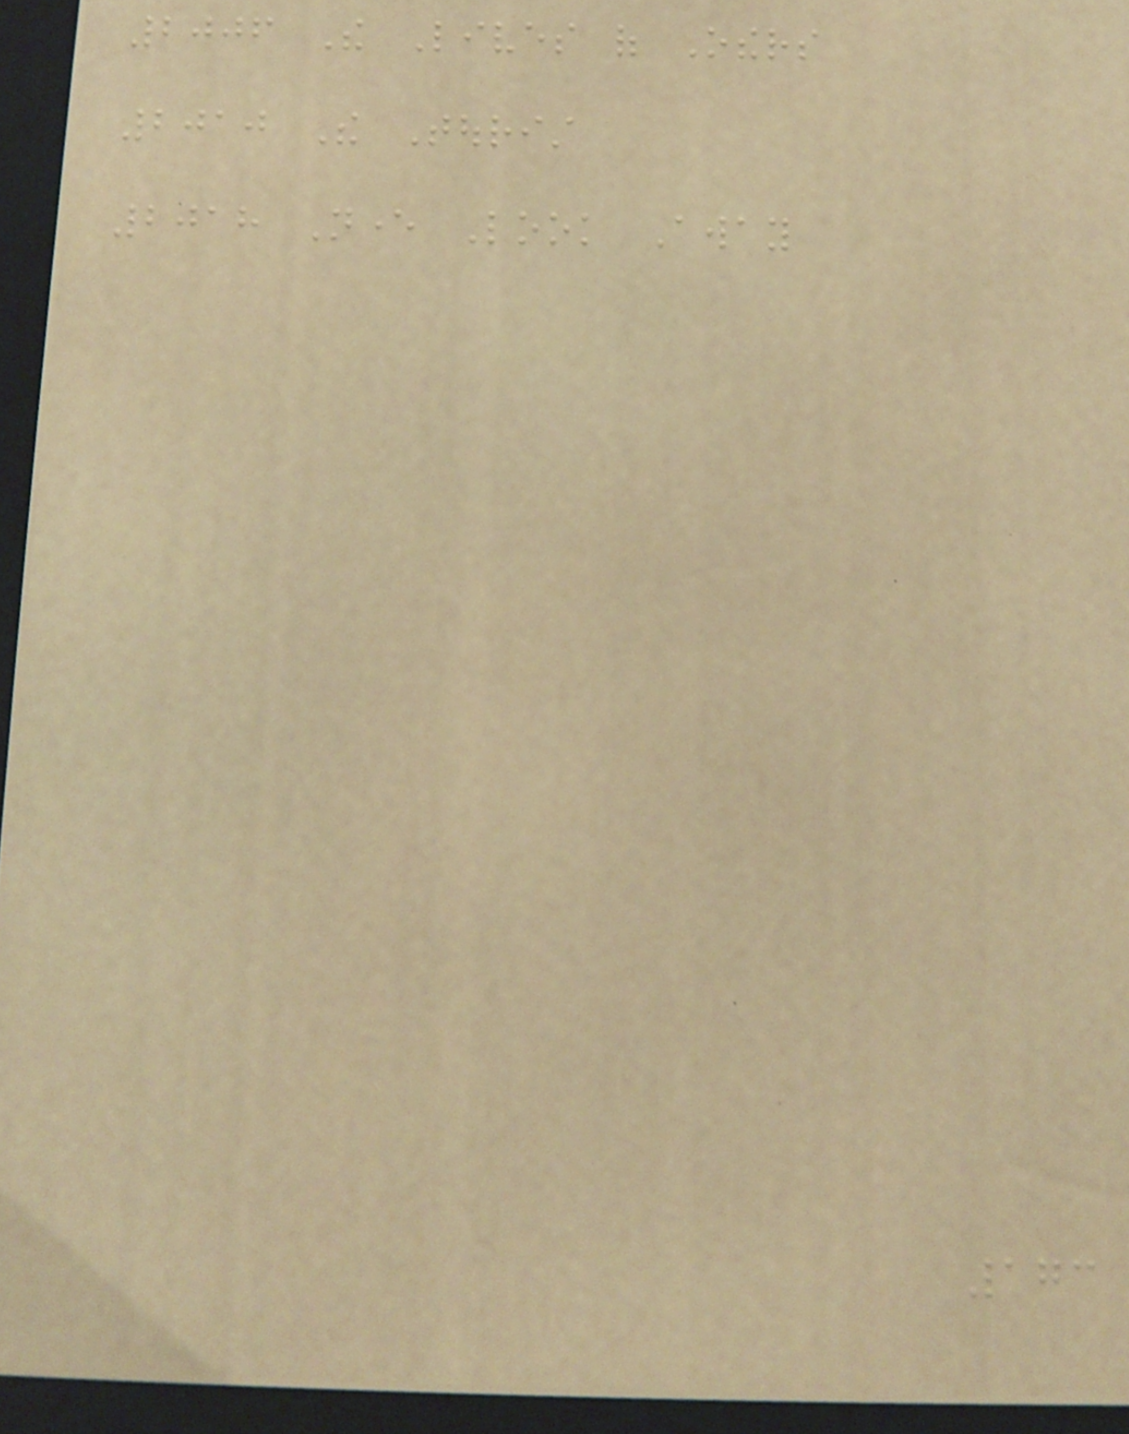2006 The Lives of Others
2010 The Tourist
2018 Never Look Away
173
